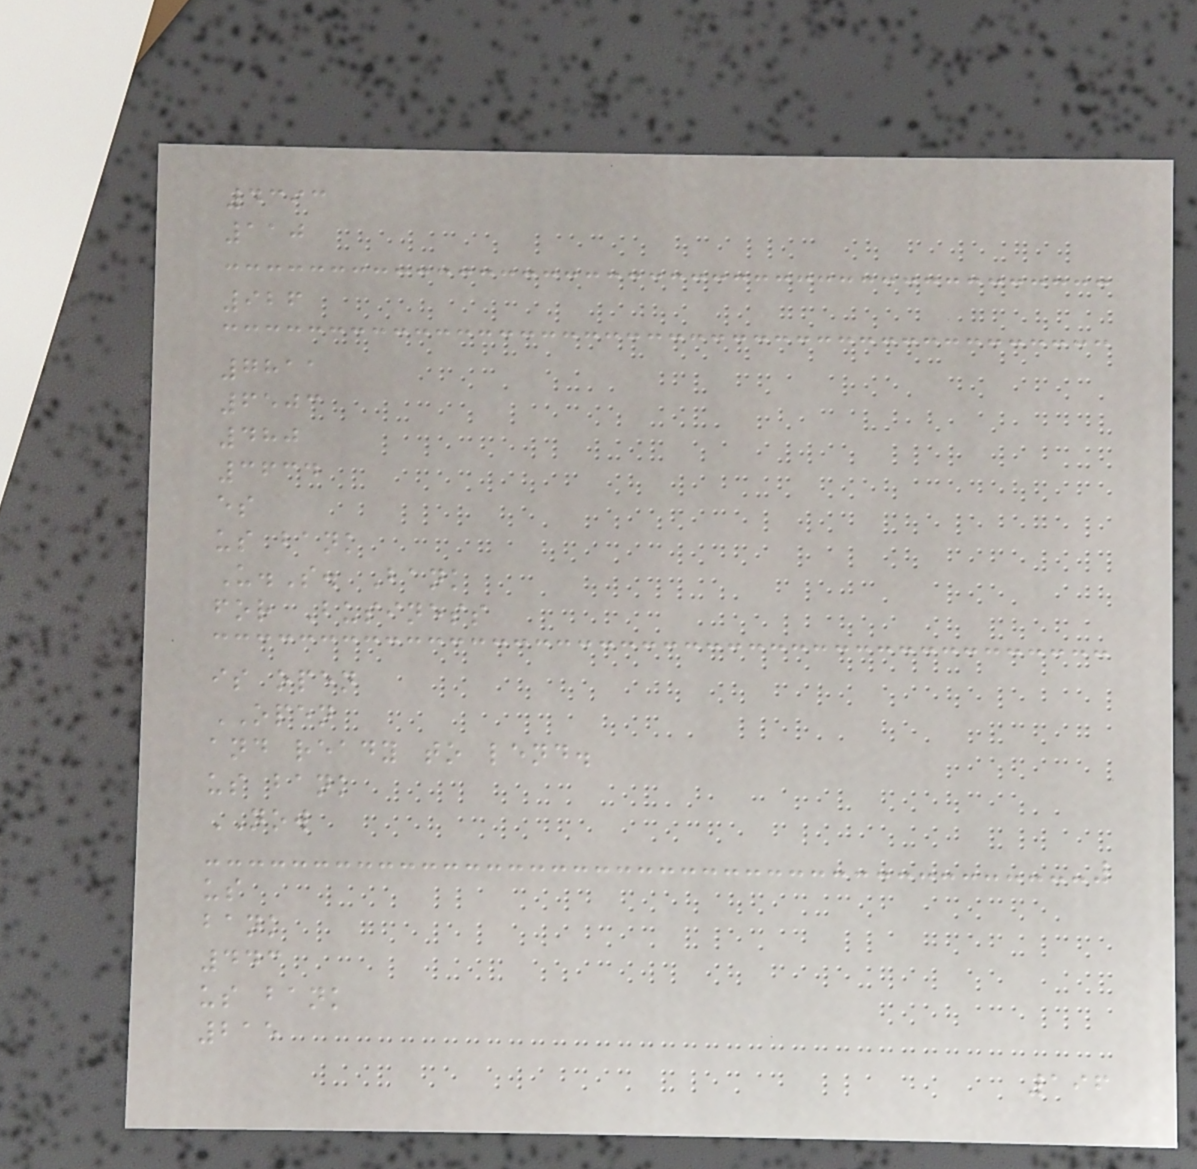4393
110
926
7811
6503
480
3634
es
us bank
U.S. Bank
for Business
is open
OPEN
and ready to lend.
us bank
NOW
us
bank
443
us bank
215
196
